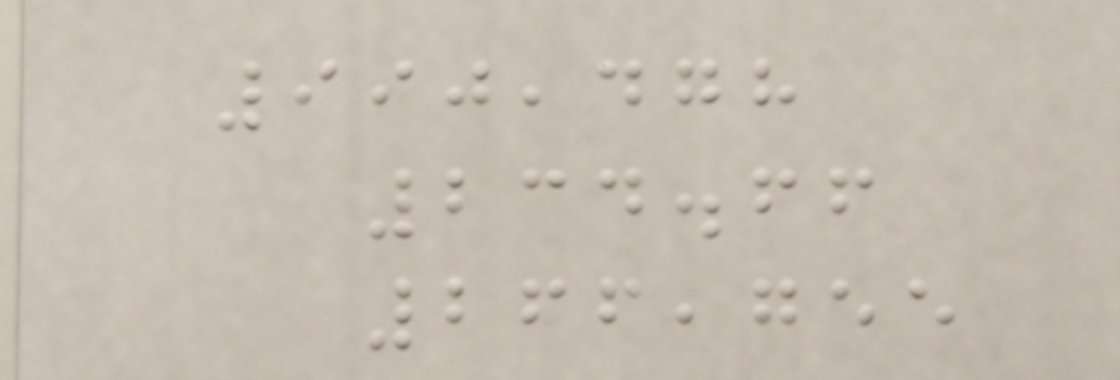990,478
234.66
266,755
